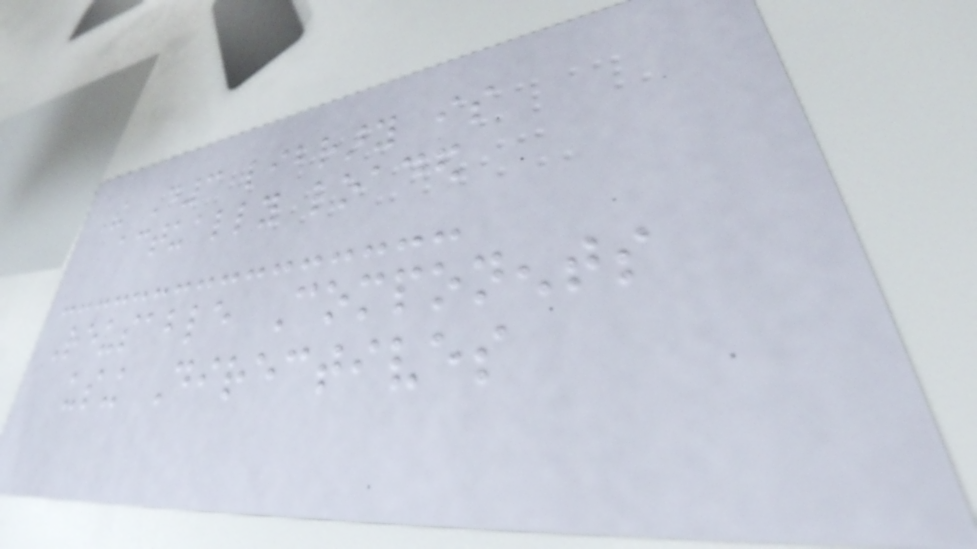The D3 library is
actually loaded
Reusable Components
using Directives
